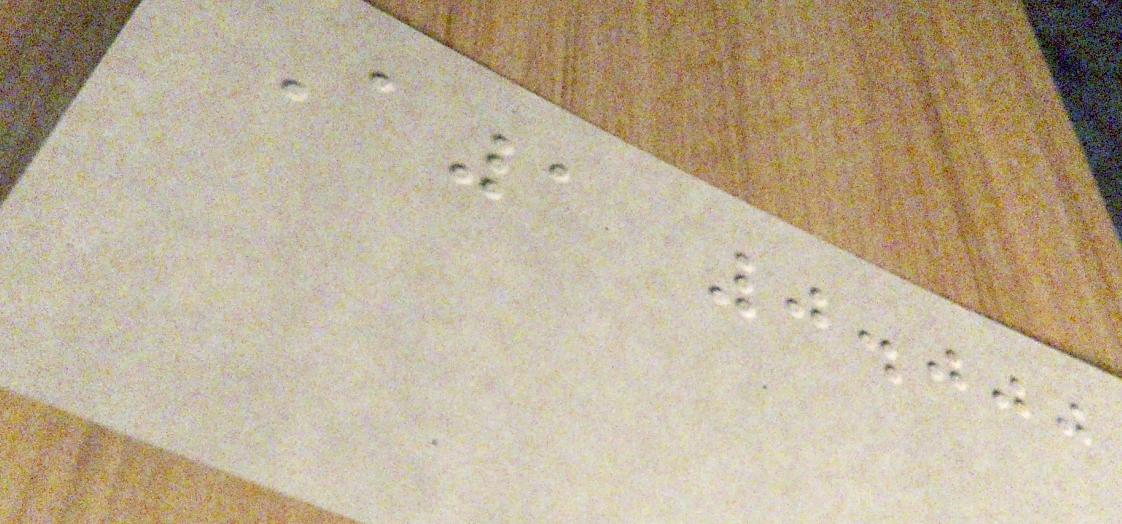A1 0.000
